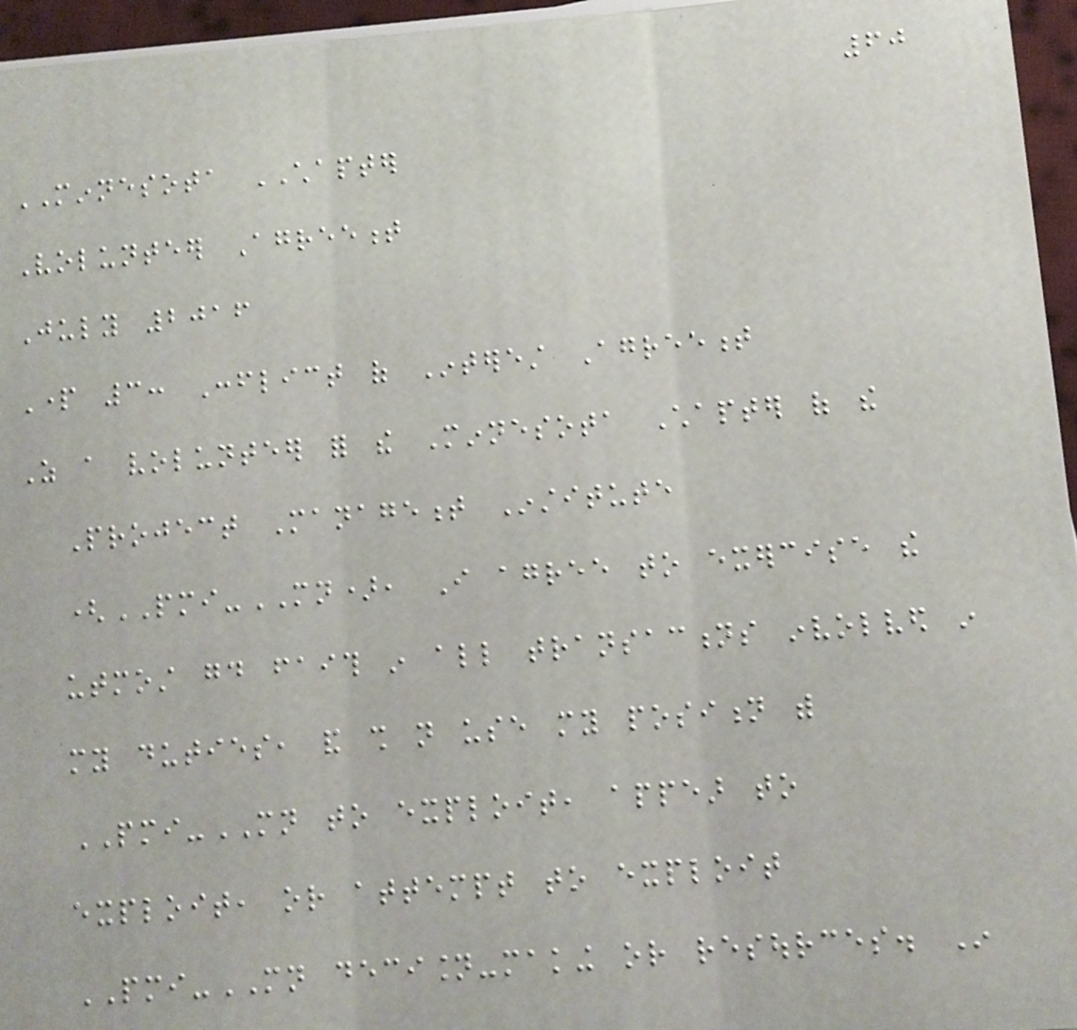60
MINNESOTA CHAPTER
Volunteer Agreement
July 2016
Part 3: Conflict of Interest Agreement
As a volunteer for the Minnesota Chapter of the
Project Management Institute
(PMI-MN), I agree to exercise the
utmost good faith in all transactions involved in
my duties, and shall not use my position with
PMI-MN to exploit, appear to
exploit, or attempt to exploit
PMI-MN decision-making or resources. In
